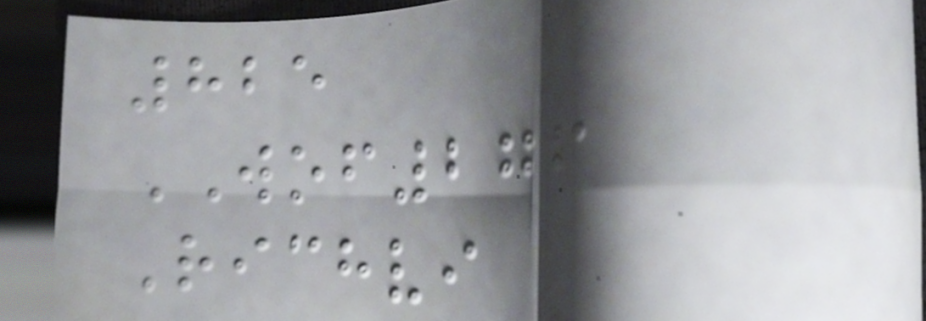825
WOF276
Richvi
